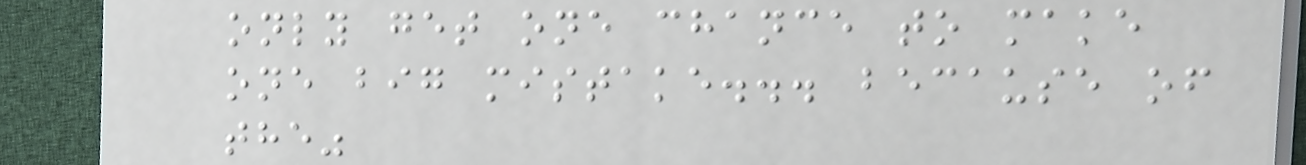only get one chance to make
one big mistake... because of
the"
